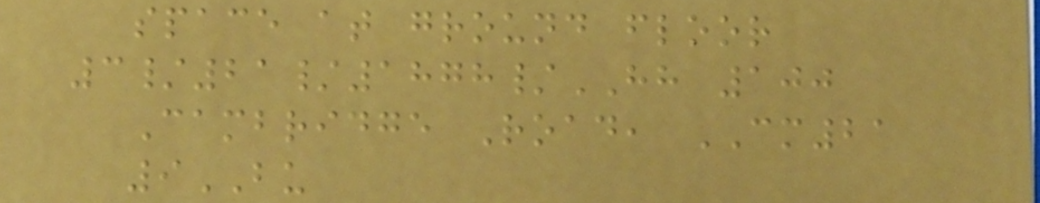space at ground floor
3/21/1878/HH 100
Cambridge Road, CM21
9BU
